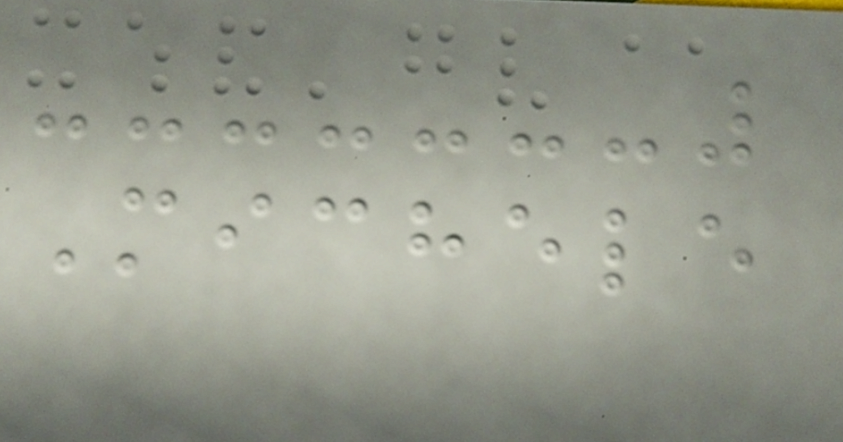Michele
